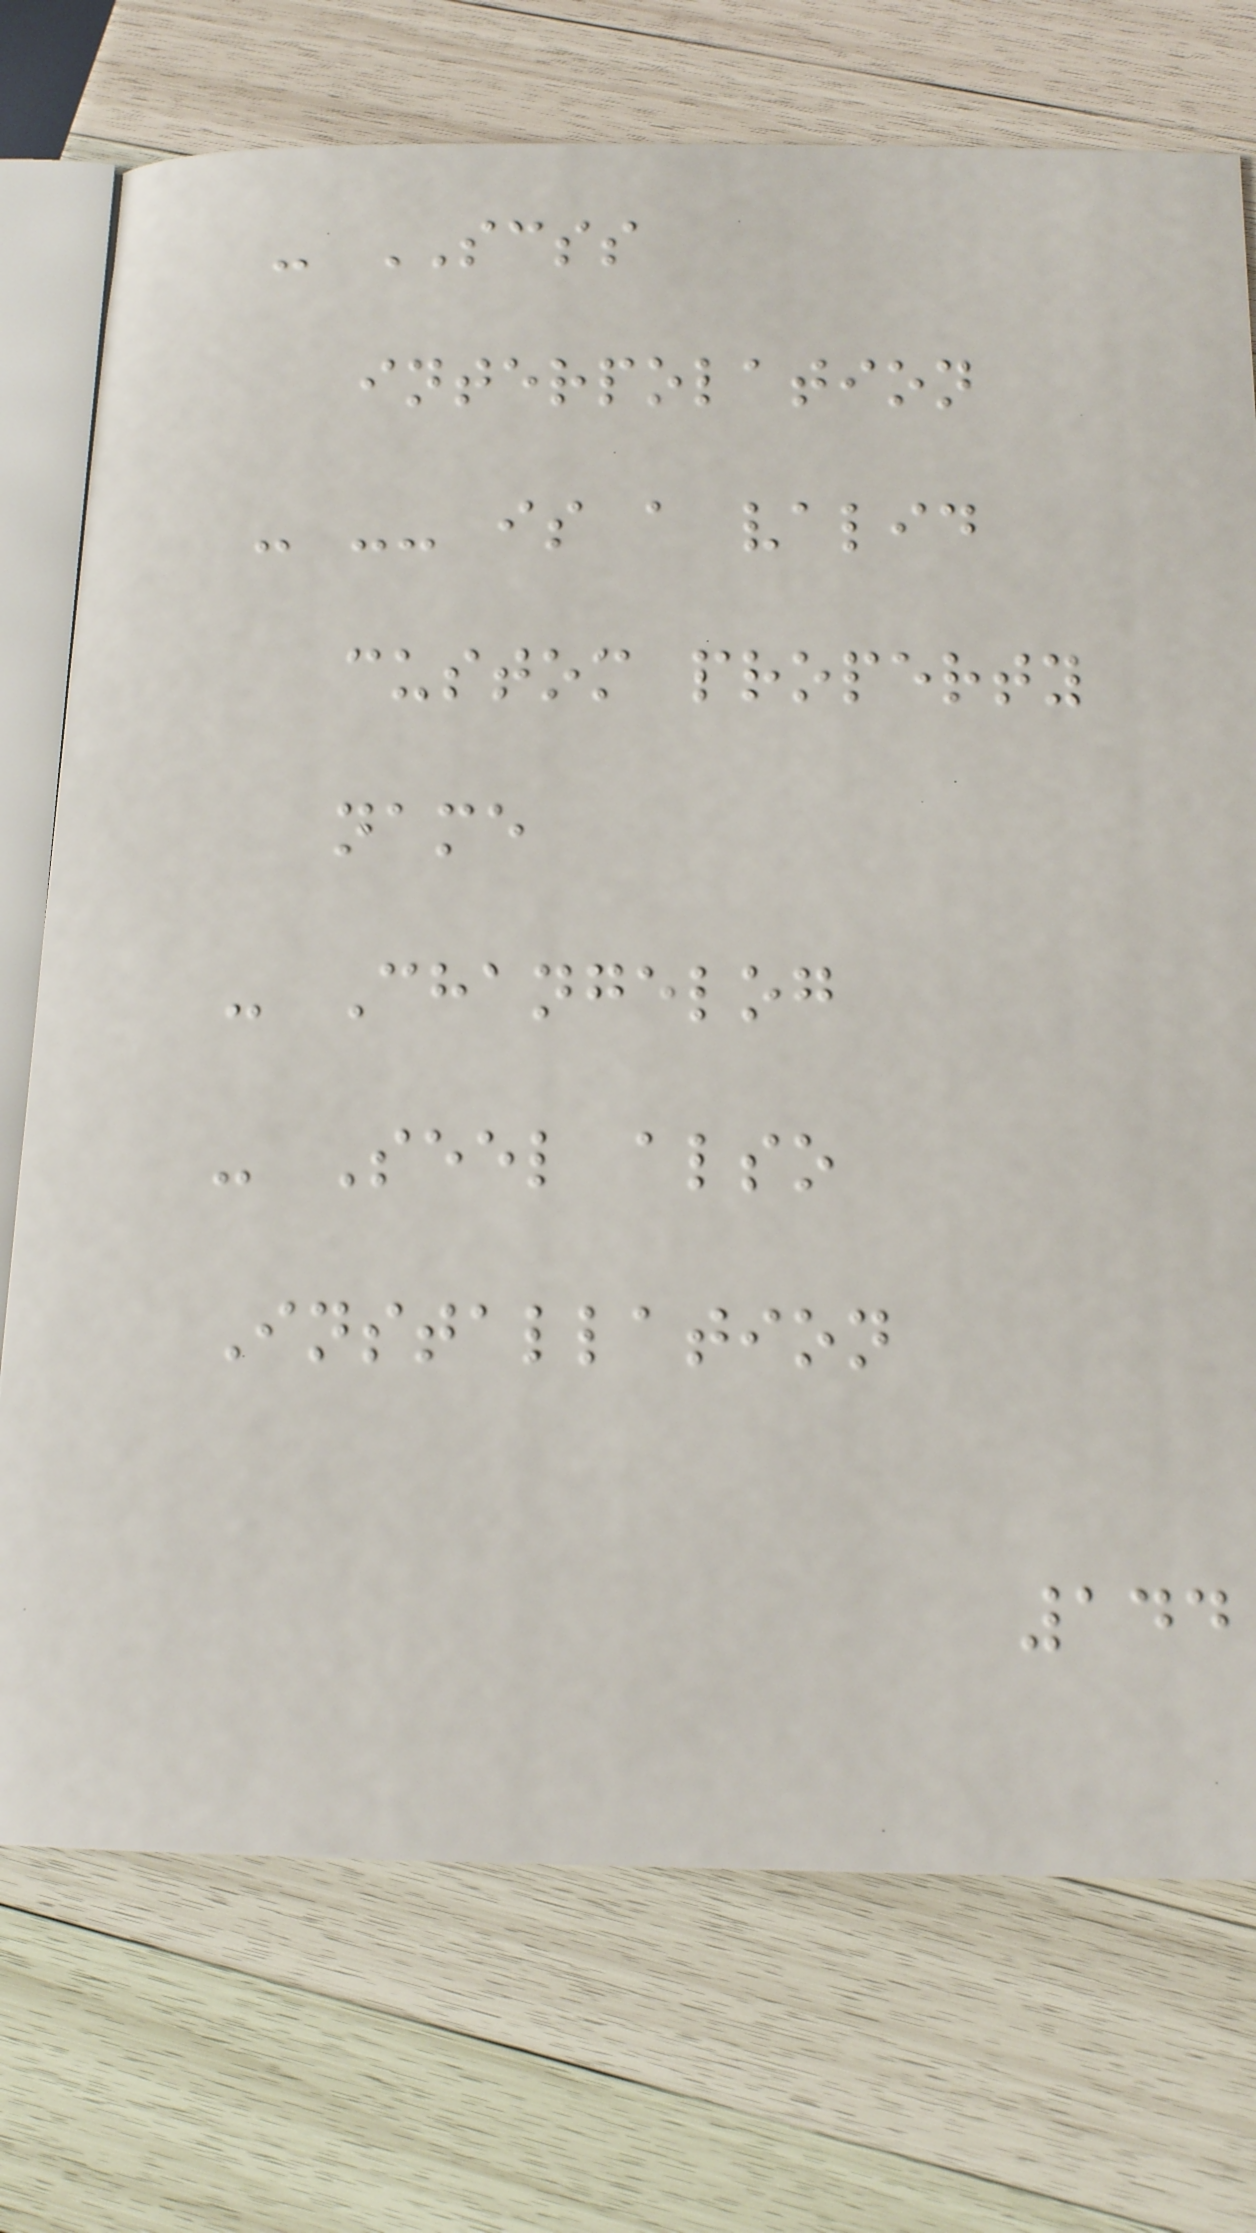- SCSS
interpolation
- -- is a valid
custom property
name
- Changelog
- Seel also
Installation
144
